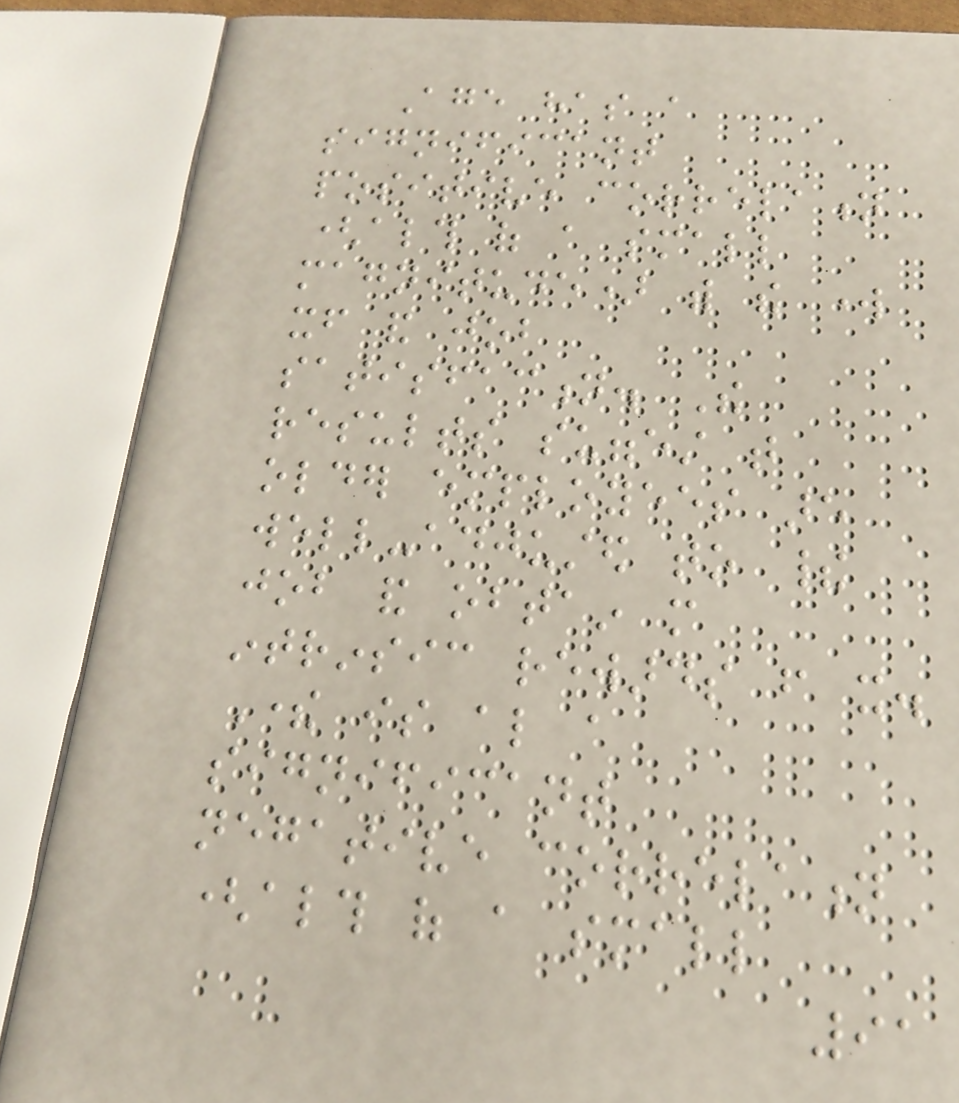Age has a
significant
positive correlation
(although of a small
magnitude) with the work
itself and job
satisfaction. The
results suggest that
older employees are
well-adjusted to their
job and obtain more
intrinsic rewards from it.
There is also a
significant
negative correlation
(although of a small
91
